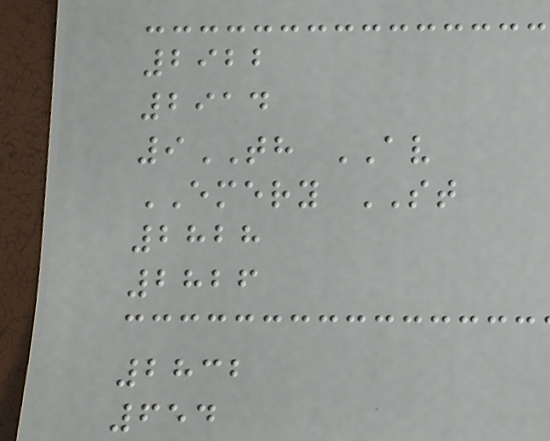2922
2914
9TH AV
EMERY ST
2828
2826
2832
654
